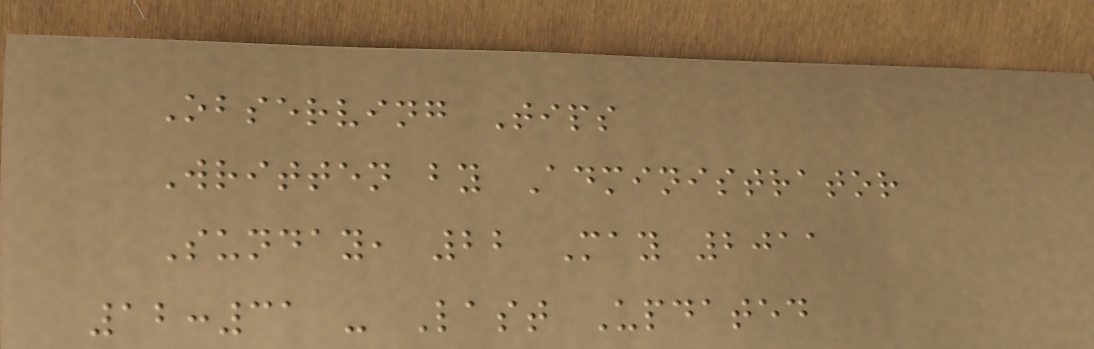Observing Tips
Written by Administrator
Sunday, 22 May 2011
12:31 - Last Updated
